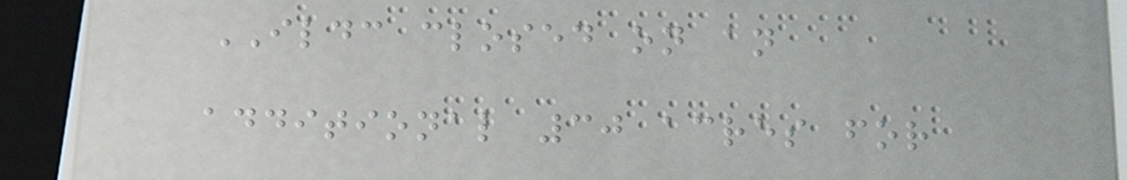ILDC closed on an
additional 30 acres for
